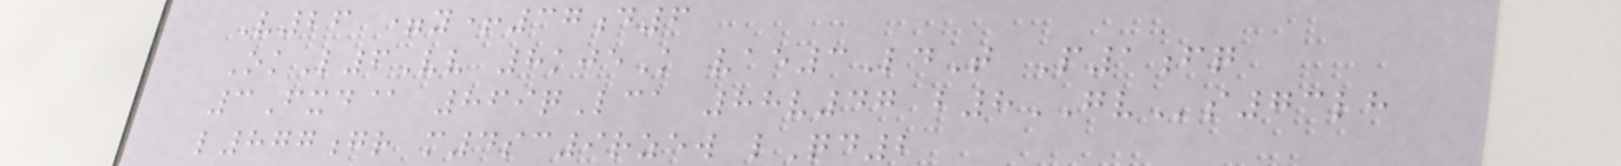V26 =y+37d6
OkL6Vv 8kjeK vae3LdT P1fq
3Fxd@ 869qLca 88v47 b8GVs73lh
l877gr m4sc9rzew lQd2
